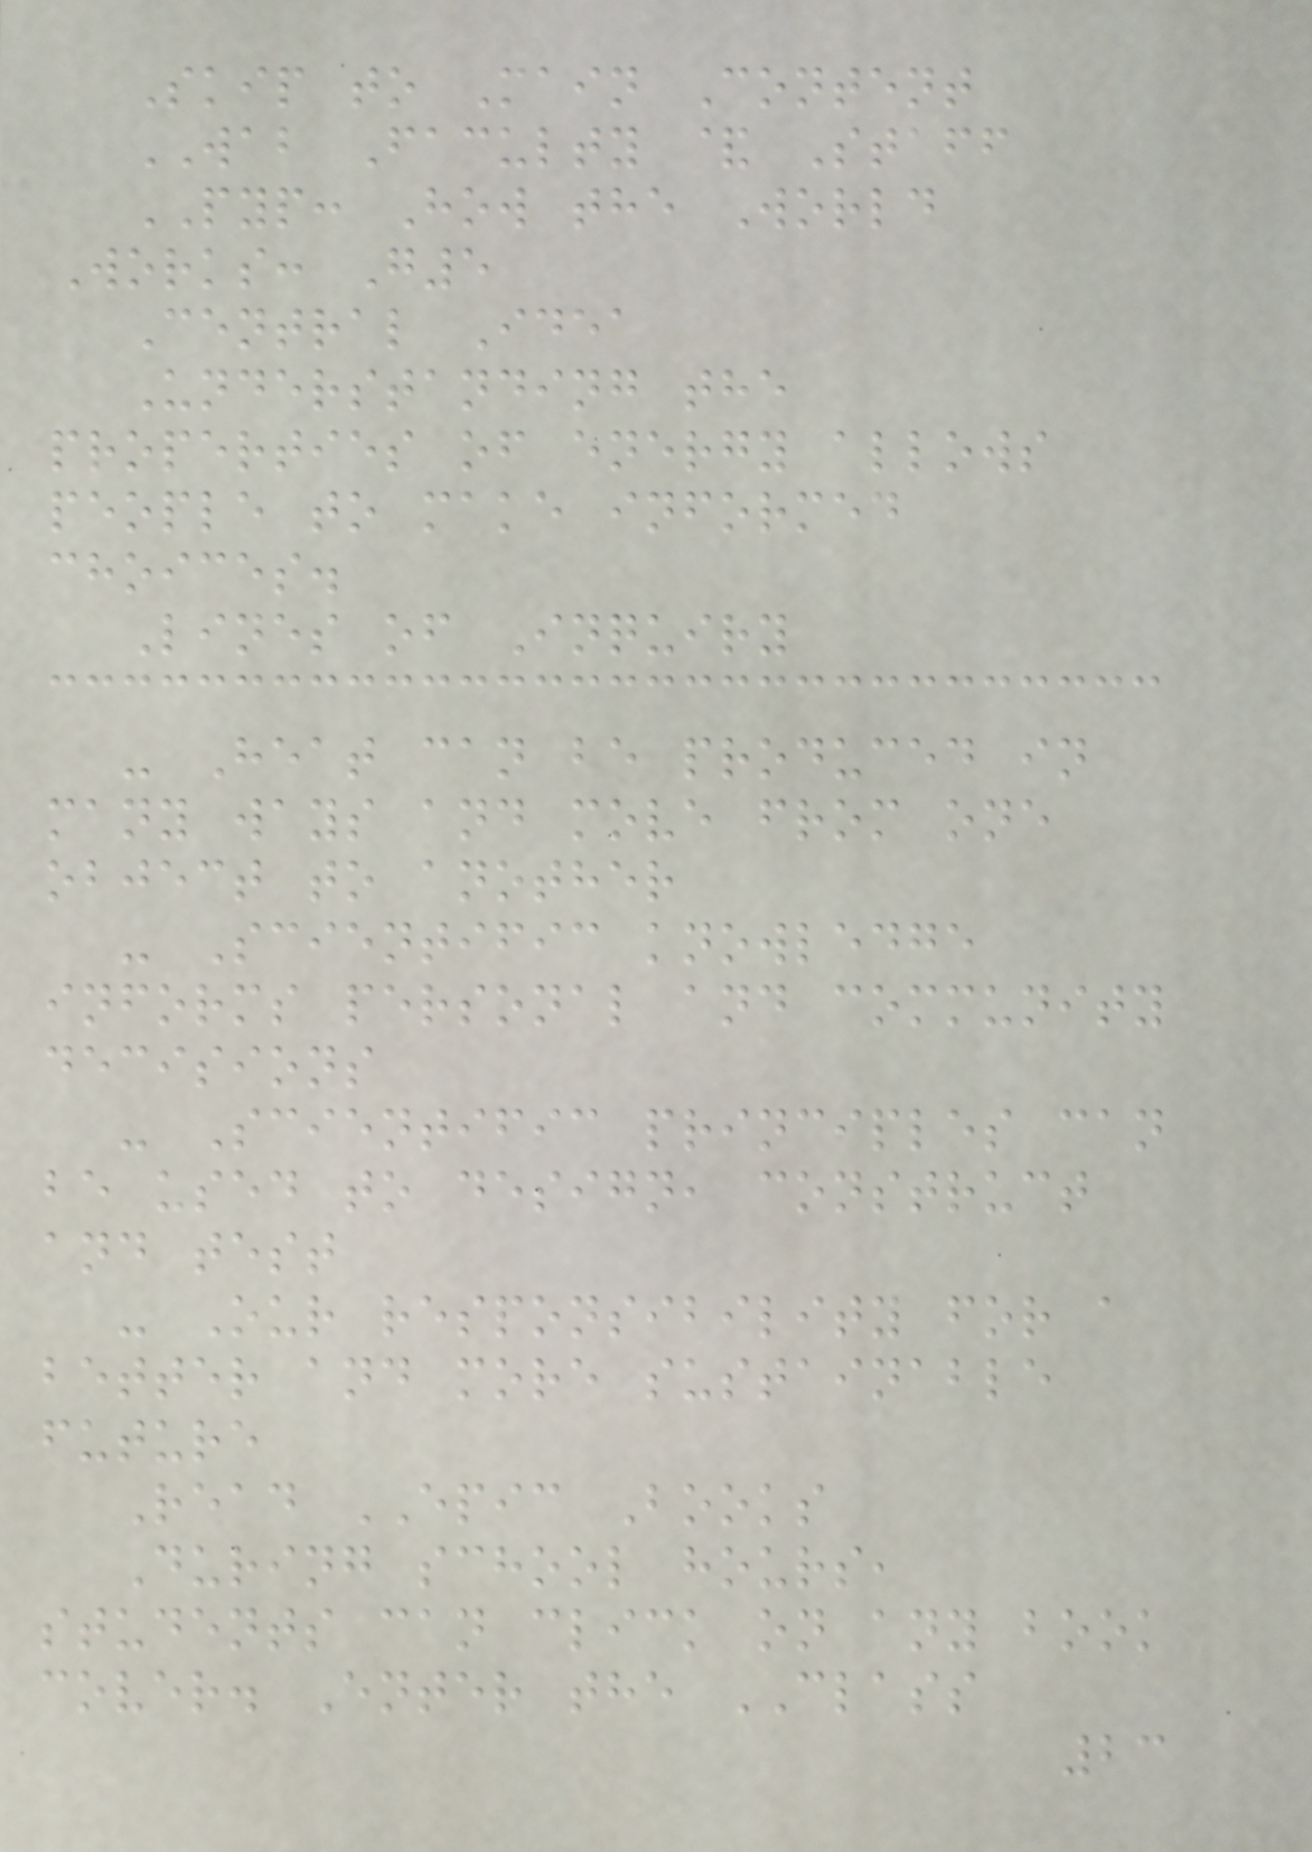Skip to Main Content
WAB Faculty & Staff
PYP: How the World
Works: G5
Central Idea
Understanding the
properties of energy allows
people to make informed
choices.
Lines of Inquiry
- Heat can be produced in
many ways and move from one
object to another
- Scientific knowledge
informs personal and community
decisions
- Scientific principles can
be used to design, construct
and test
- Our responsibility for a
better and more sustainable
future
Read EPIC Books
During school hours,
students can click on any book
cover. Enter the CLASS
23
